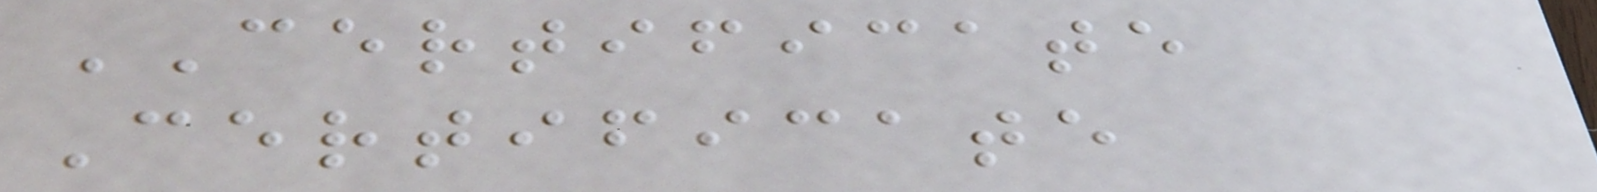CERTIFICATE
Certificate
